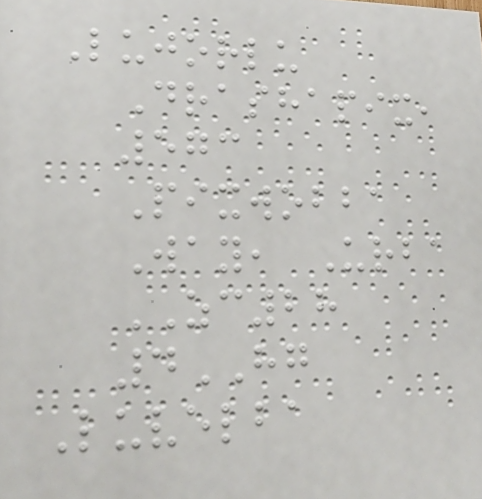Lujorlu
Drashapix,
573
Pixwobba
Way, Urba
ZC28
4HG
Luvelba
